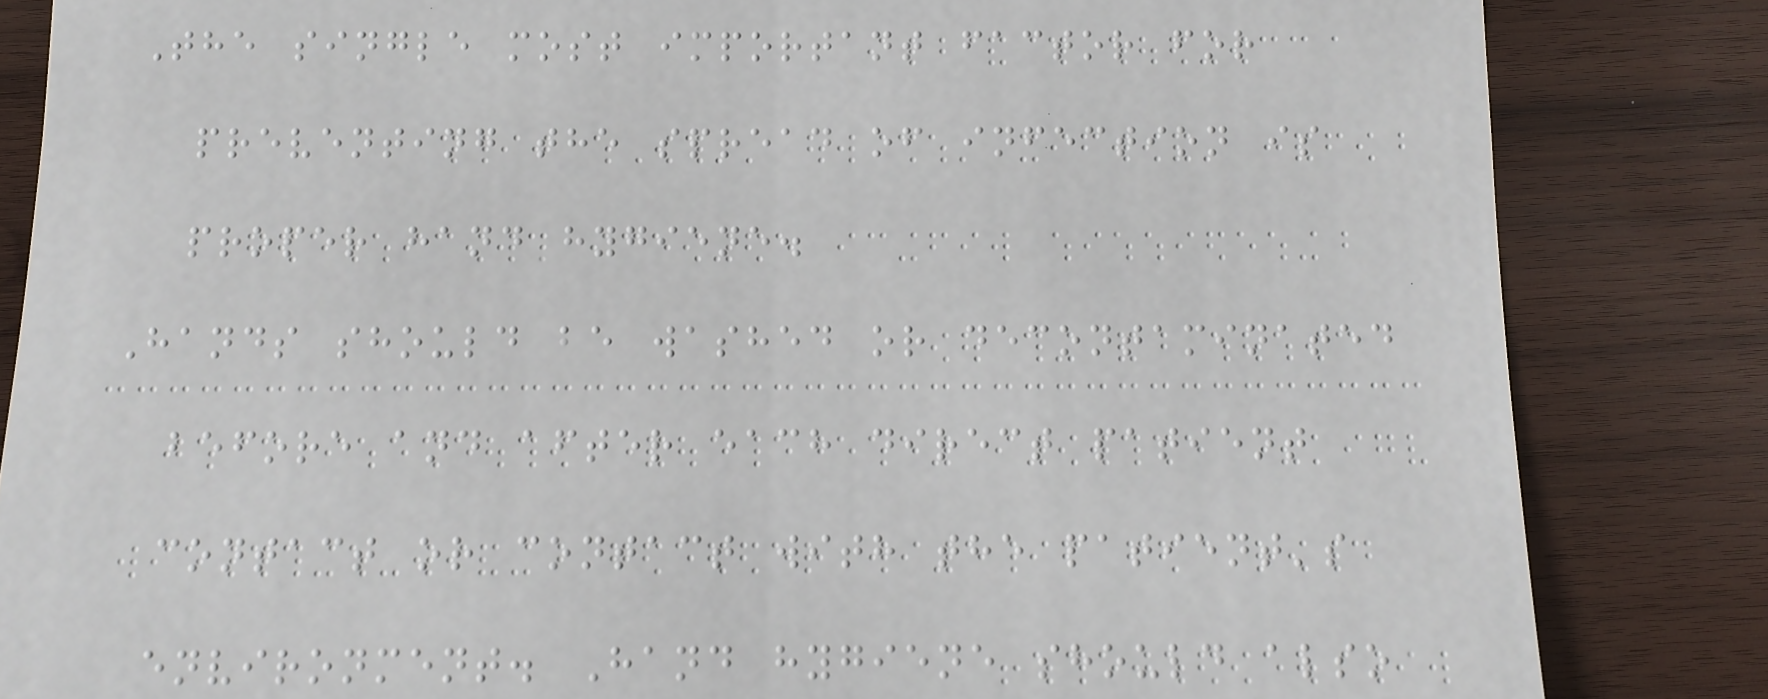The single most important factor for
preventing the spread of infection is
proper hand hygiene.
Hands should be washed or decontaminated
before and after each direct patient
contact or contact with the patient's
environment. Hand hygiene should also
